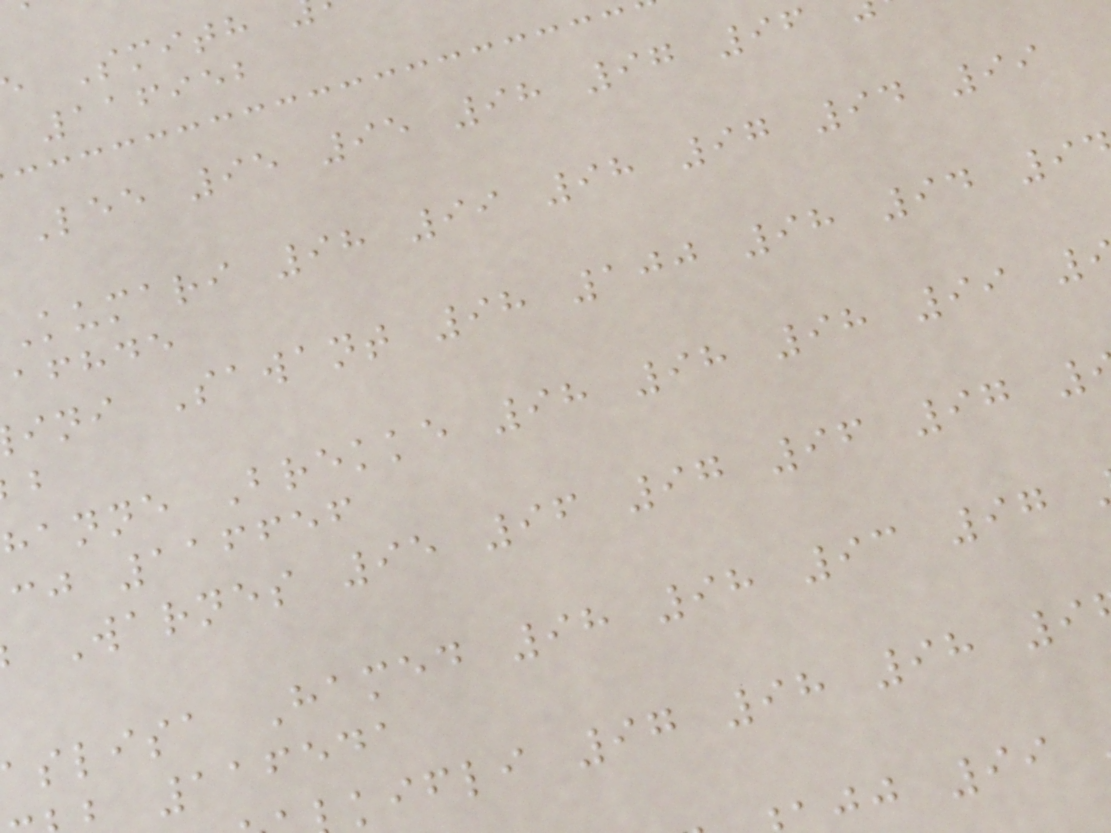116952
Lee 95 95 98 97 96
Kumari 98 99 98 97 94 99
afhde
ini Sawant 98 100 98 94 9
hanne Brekke 98 98 98 99
cj 116656
Warnes 95 96 97 96 97
slisa Hamed 98 98 93 97
116541
kifli 97 98 98 9
